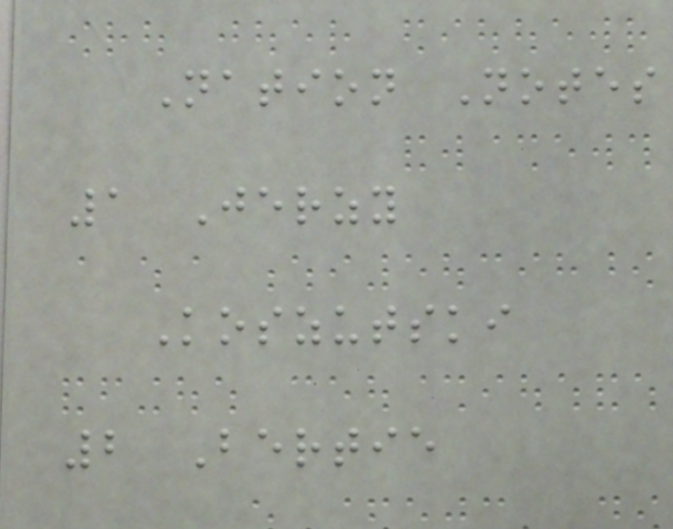Nation Notes
1 Jerzy
Koszutski
2 Bertie
